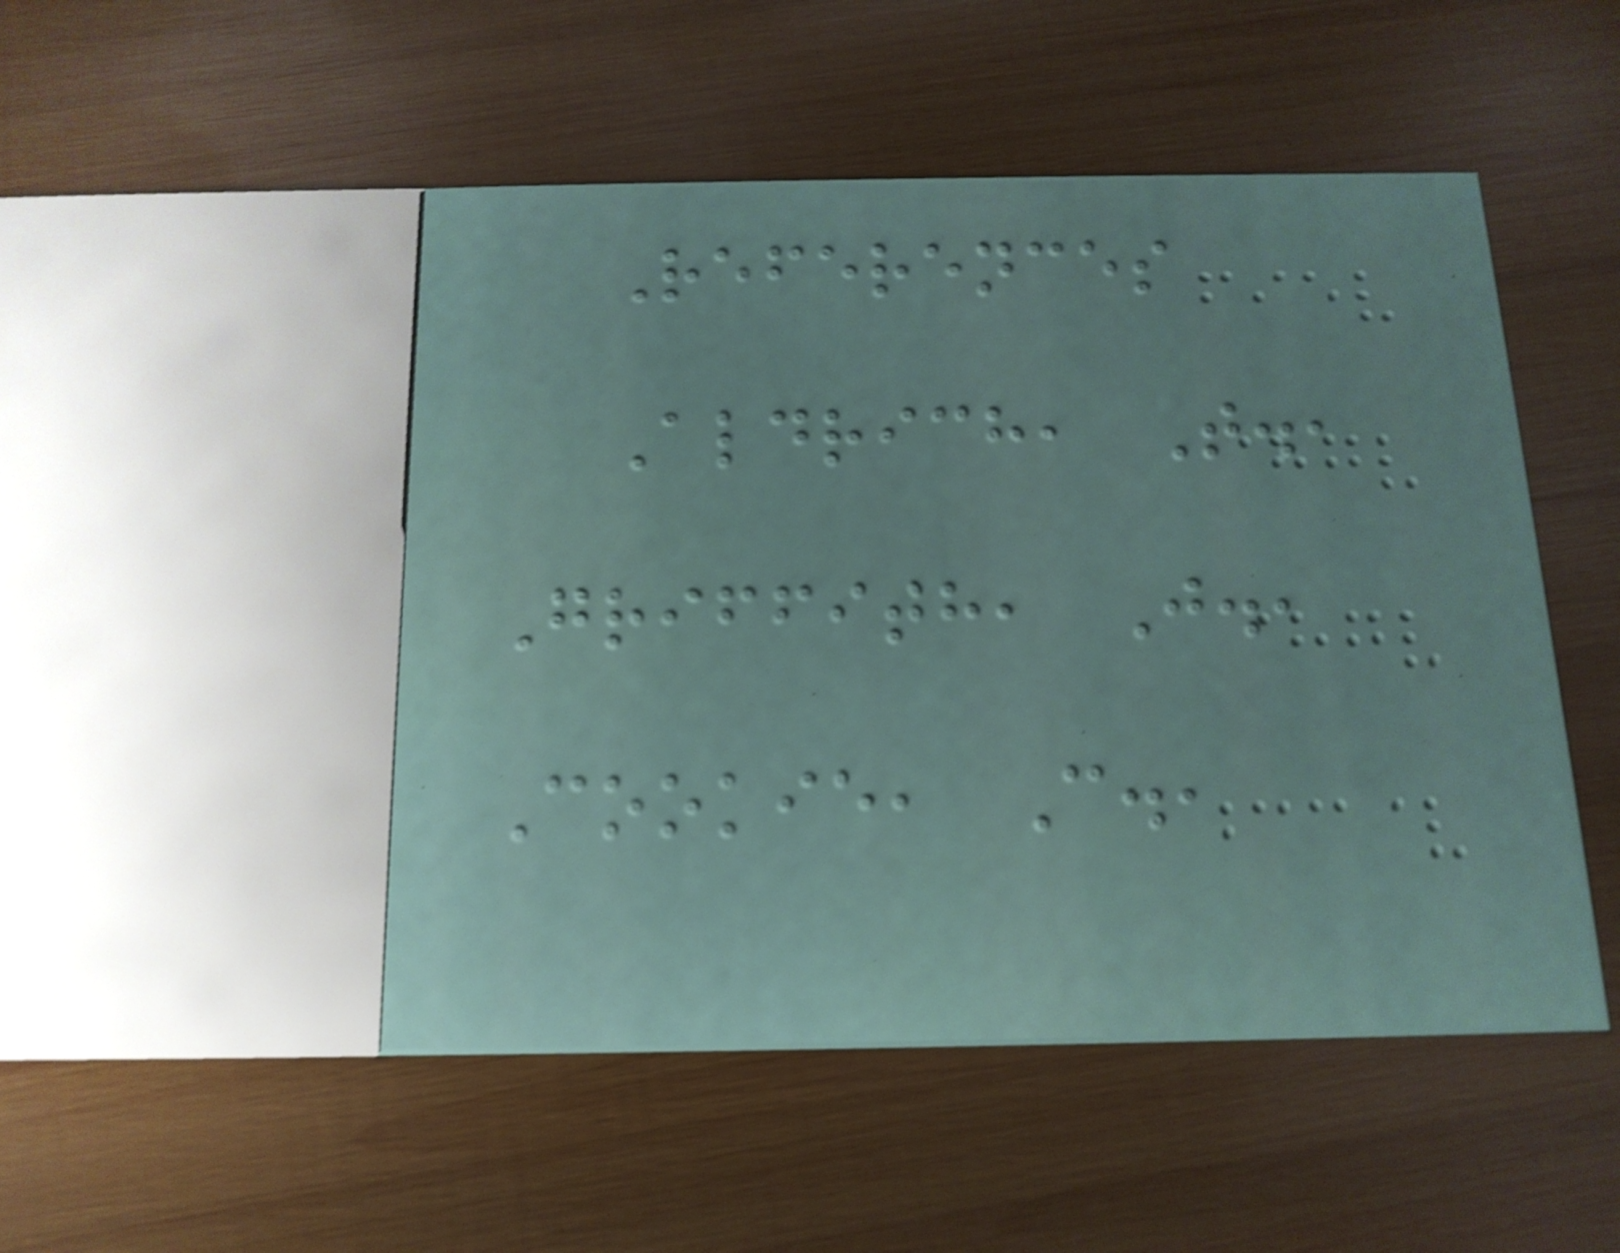References
Aldrich, T.,
Griffith, J.,
Cookie, C.,
